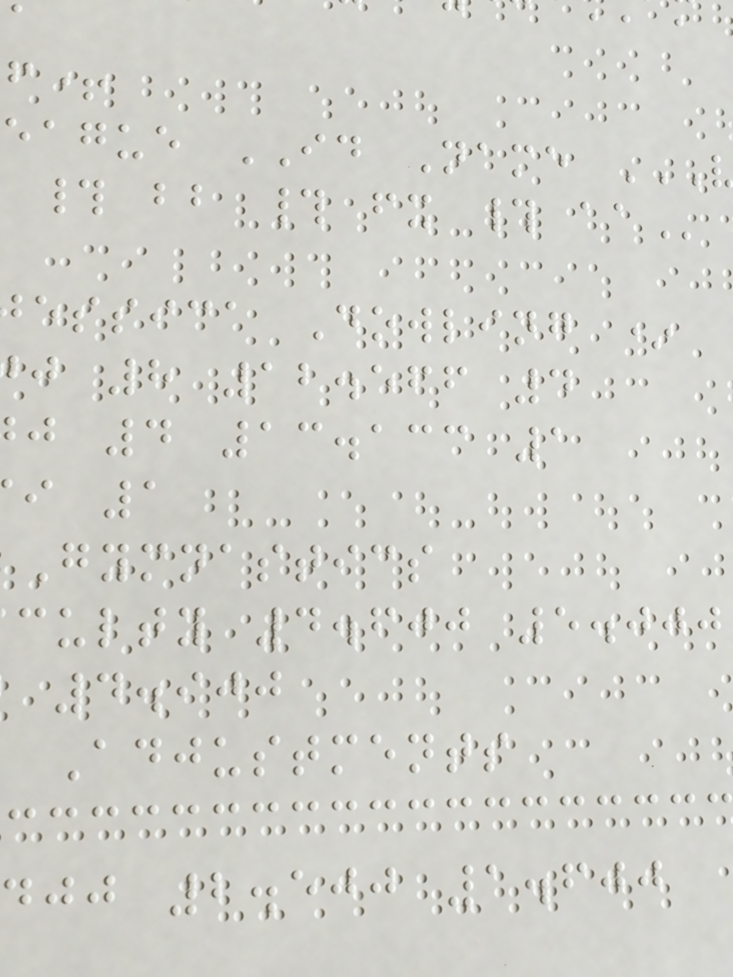eague ID Name
# bb # fx #
essica Dowling *
j 8 12.566 4
j 4 13.133 1
i 1
Gymnastics
culty 4.600 5.000
4.900
Adjustments
djj 2.500 1.600
